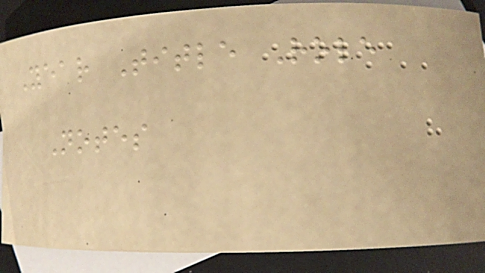Year Title Role
Notes
